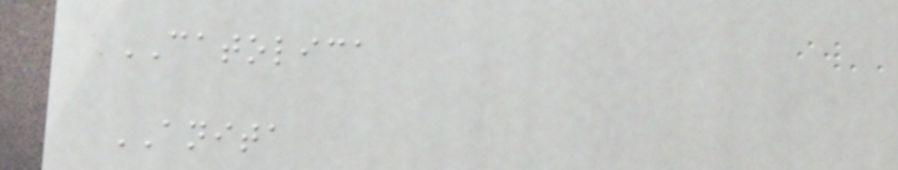CATOLICA
ANITA
